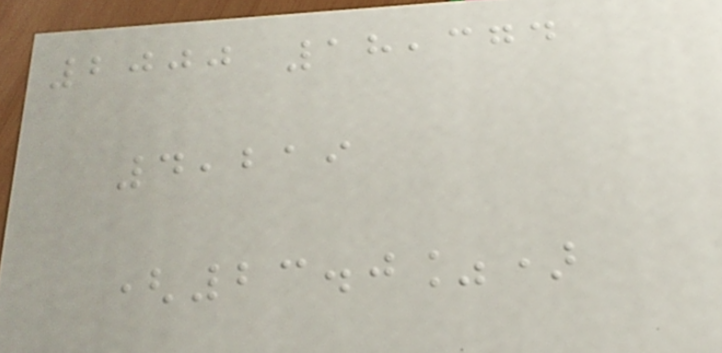2000 18,374
4,219
(23.0%)
